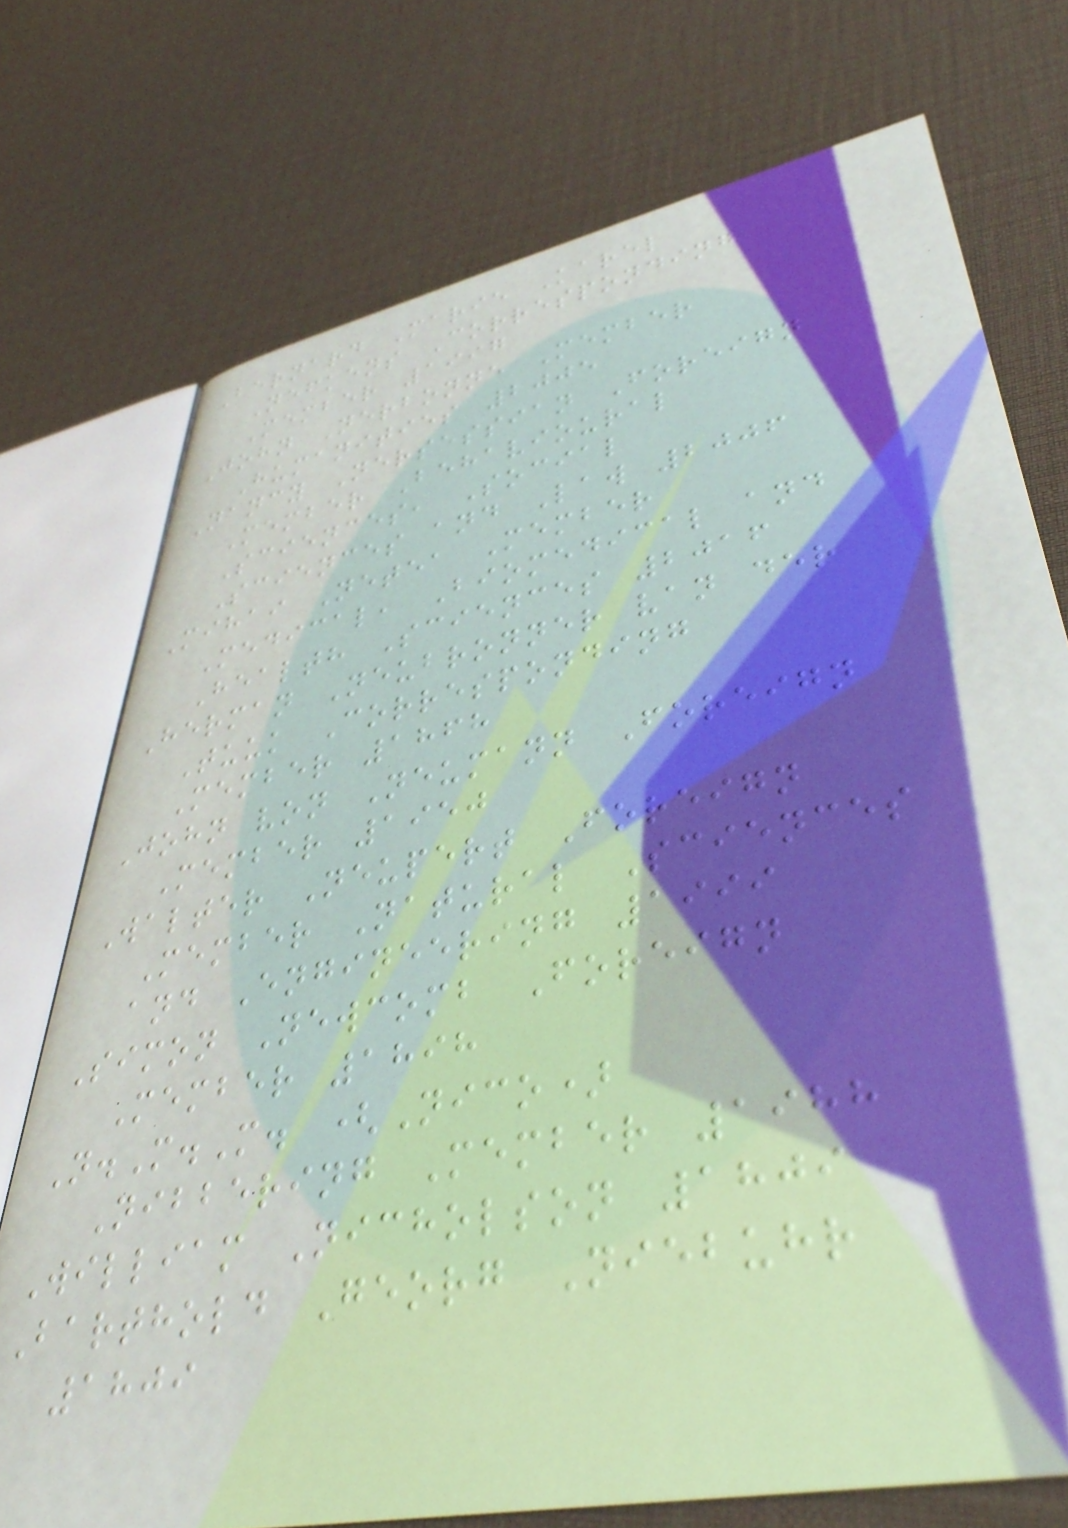Bernard Marie Karel
Nefkens Corresponding
Member 1997
John Nerbonne Member
Humanities 2005
Nancy Nersessian Foreign
Member Behavioural
Sciences, Social
Sciences and Law 2006
Mihai Netea Member
Medical, Biomedical and
Health Sciences 2016
Herman Neubronner van der
Tuuk Corresponding
Member 1868
John von Neumann Foreign
Member 1950
Walter Neupert Foreign
Member Natural Sciences
and Engineering 1999
Simon Newcomb Foreign
Member 1898
N.M.M. (Nico)
Nibbering Member 1988
William Nicholson 1809
Barthold Georg Niebuhr
1809
